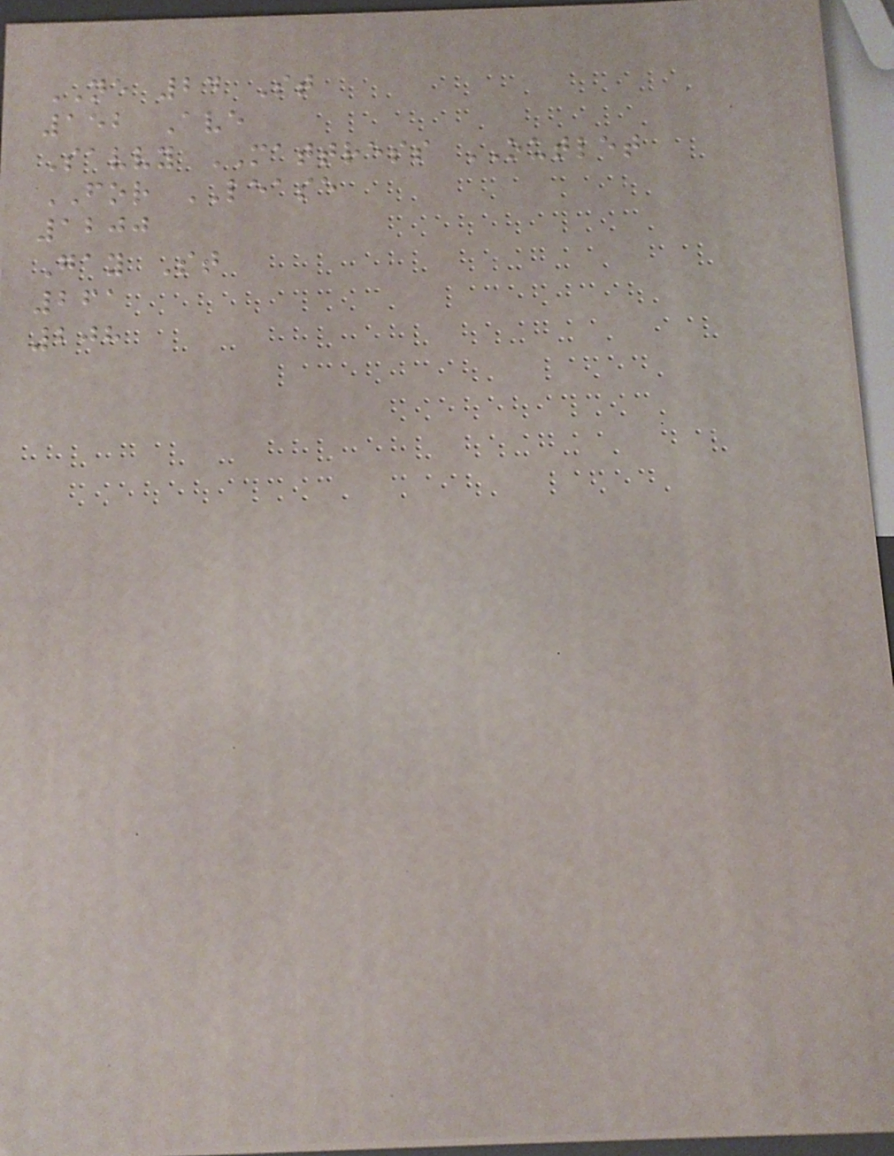NE 24 St
152 Ave
Savvy MATTRESS OUTLET
FOR LEASE
1200
Gay St
261
208
